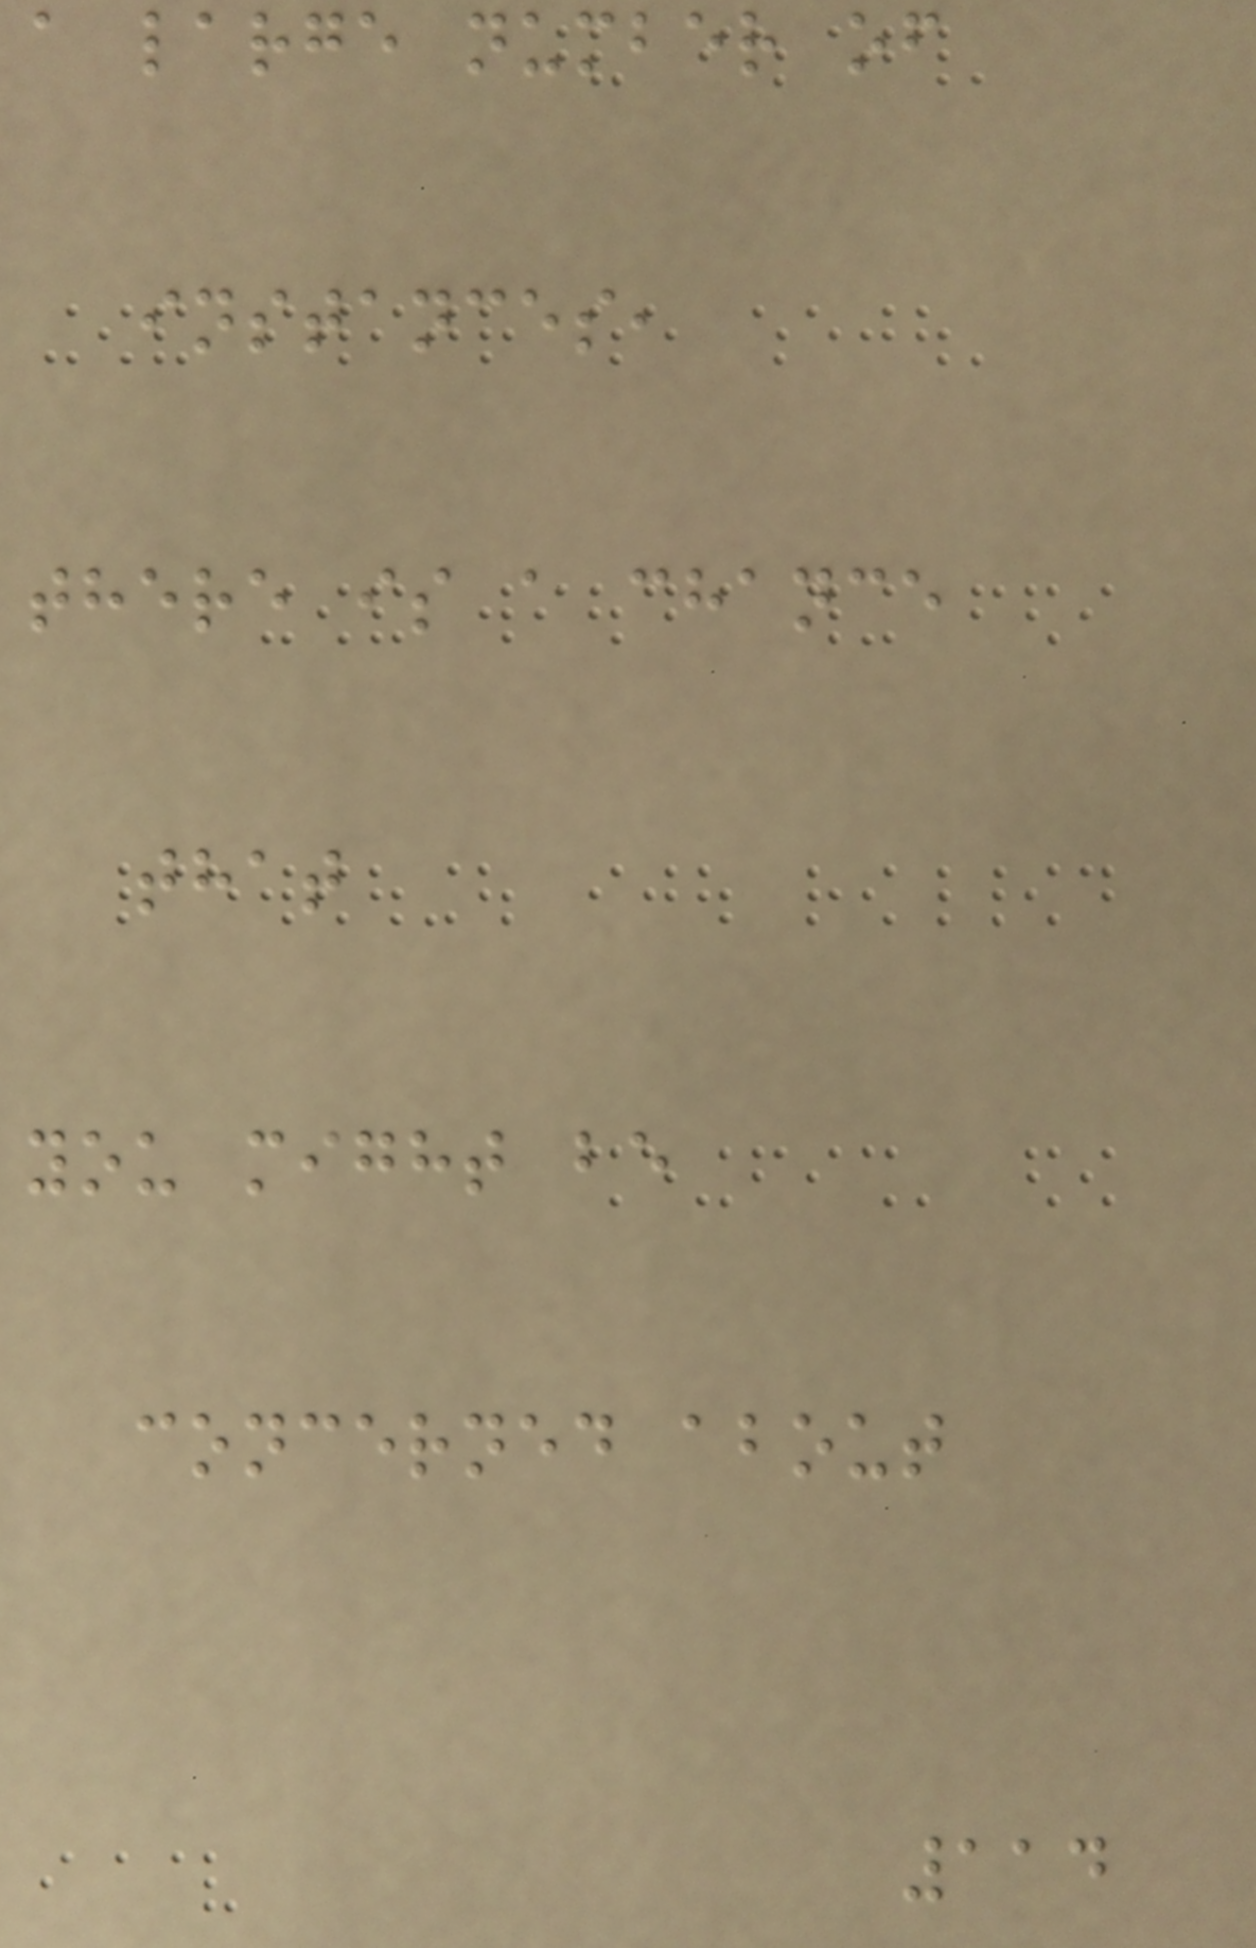a large number of
instances,
there is a chance
that
you might be
concerned about
114
